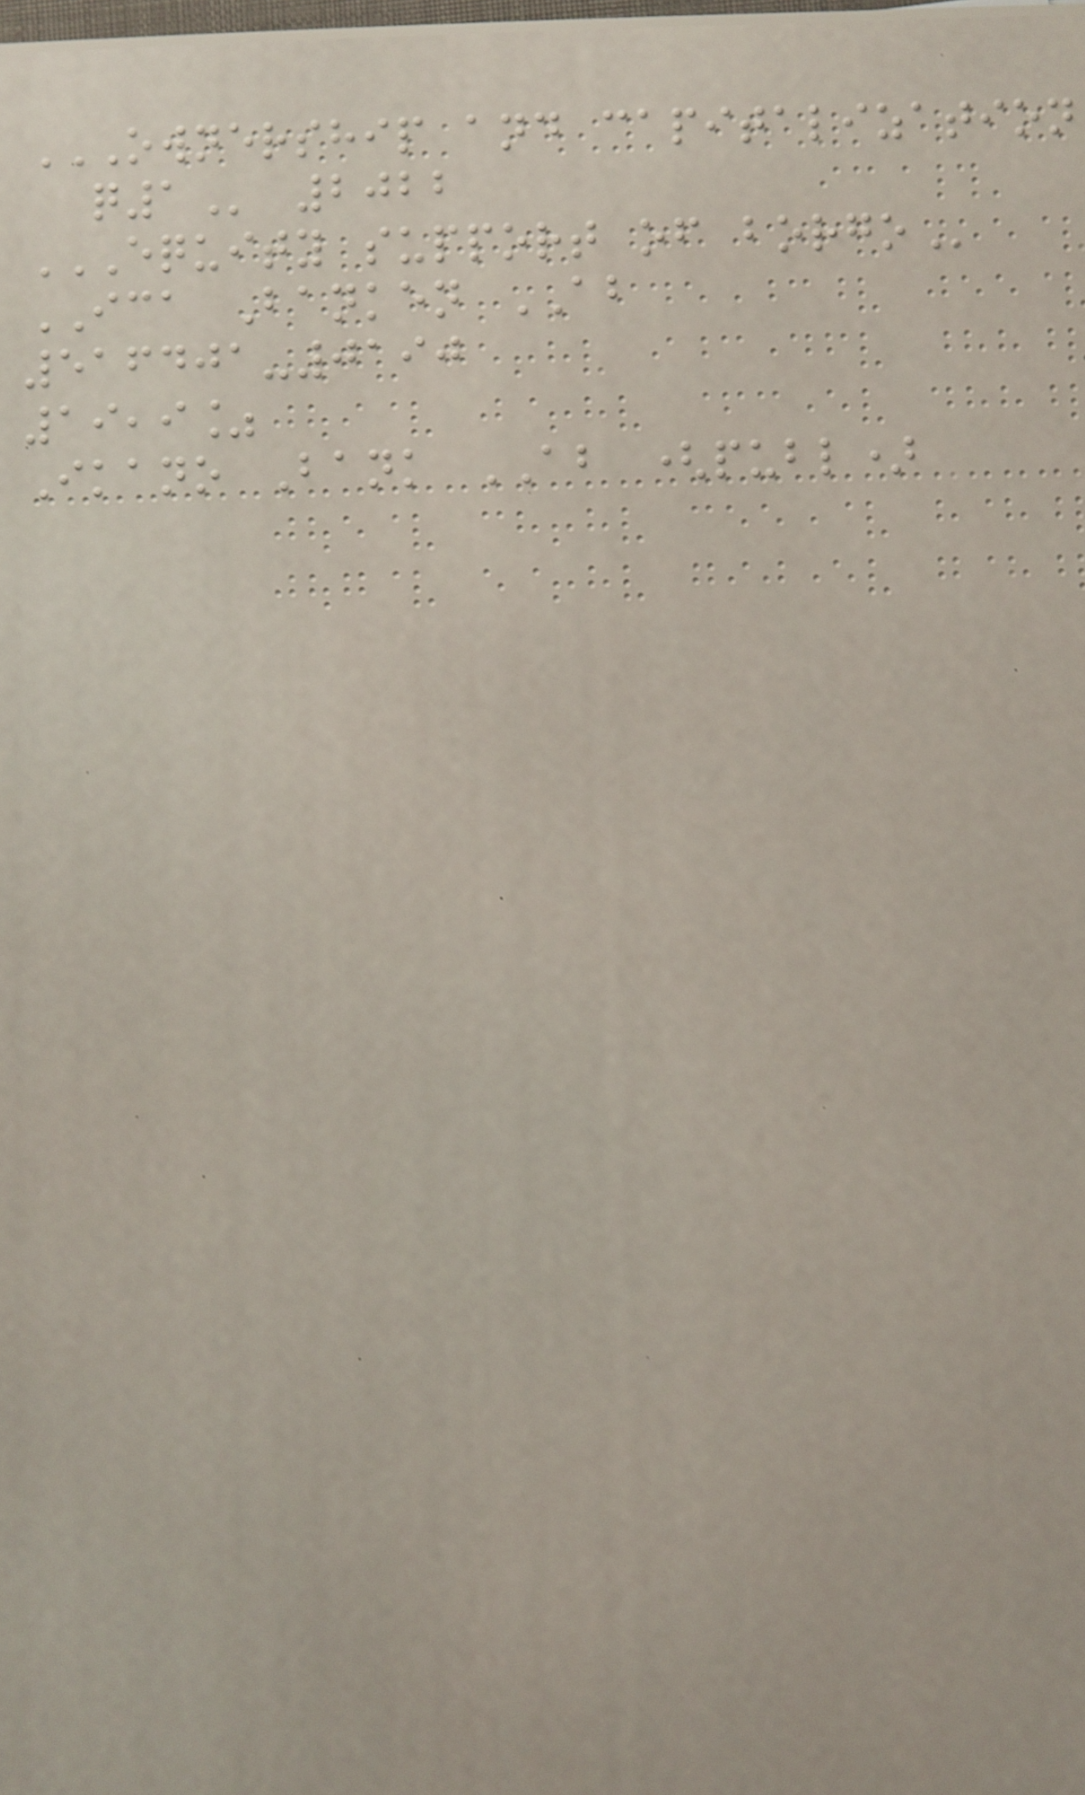OWNERSHIP AND CAPITALIZATION
Q1 2022
EQUITY SUPPORT OF BORGO
ICA Banken AB
516401-0190
19,9%
Ikano Bank AB (publ)
